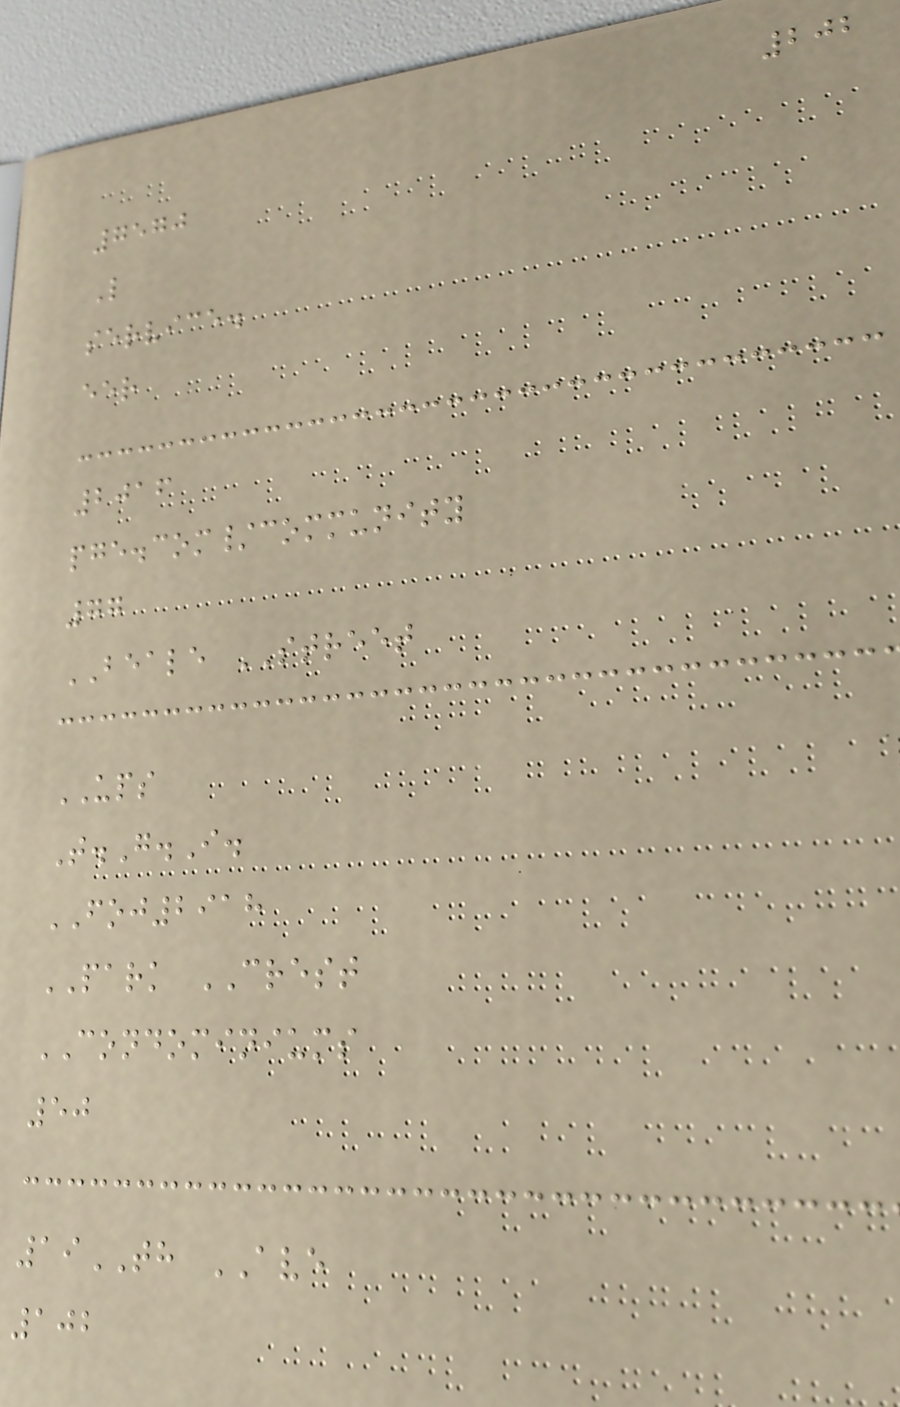202
7570
L
service.
eer
2016
pge.com/community
77
BEALE STREET
UPS
T.G.I.
FOJ2918
PARK CREST
CONDOMINIUMS
50
19TH AVE
102
